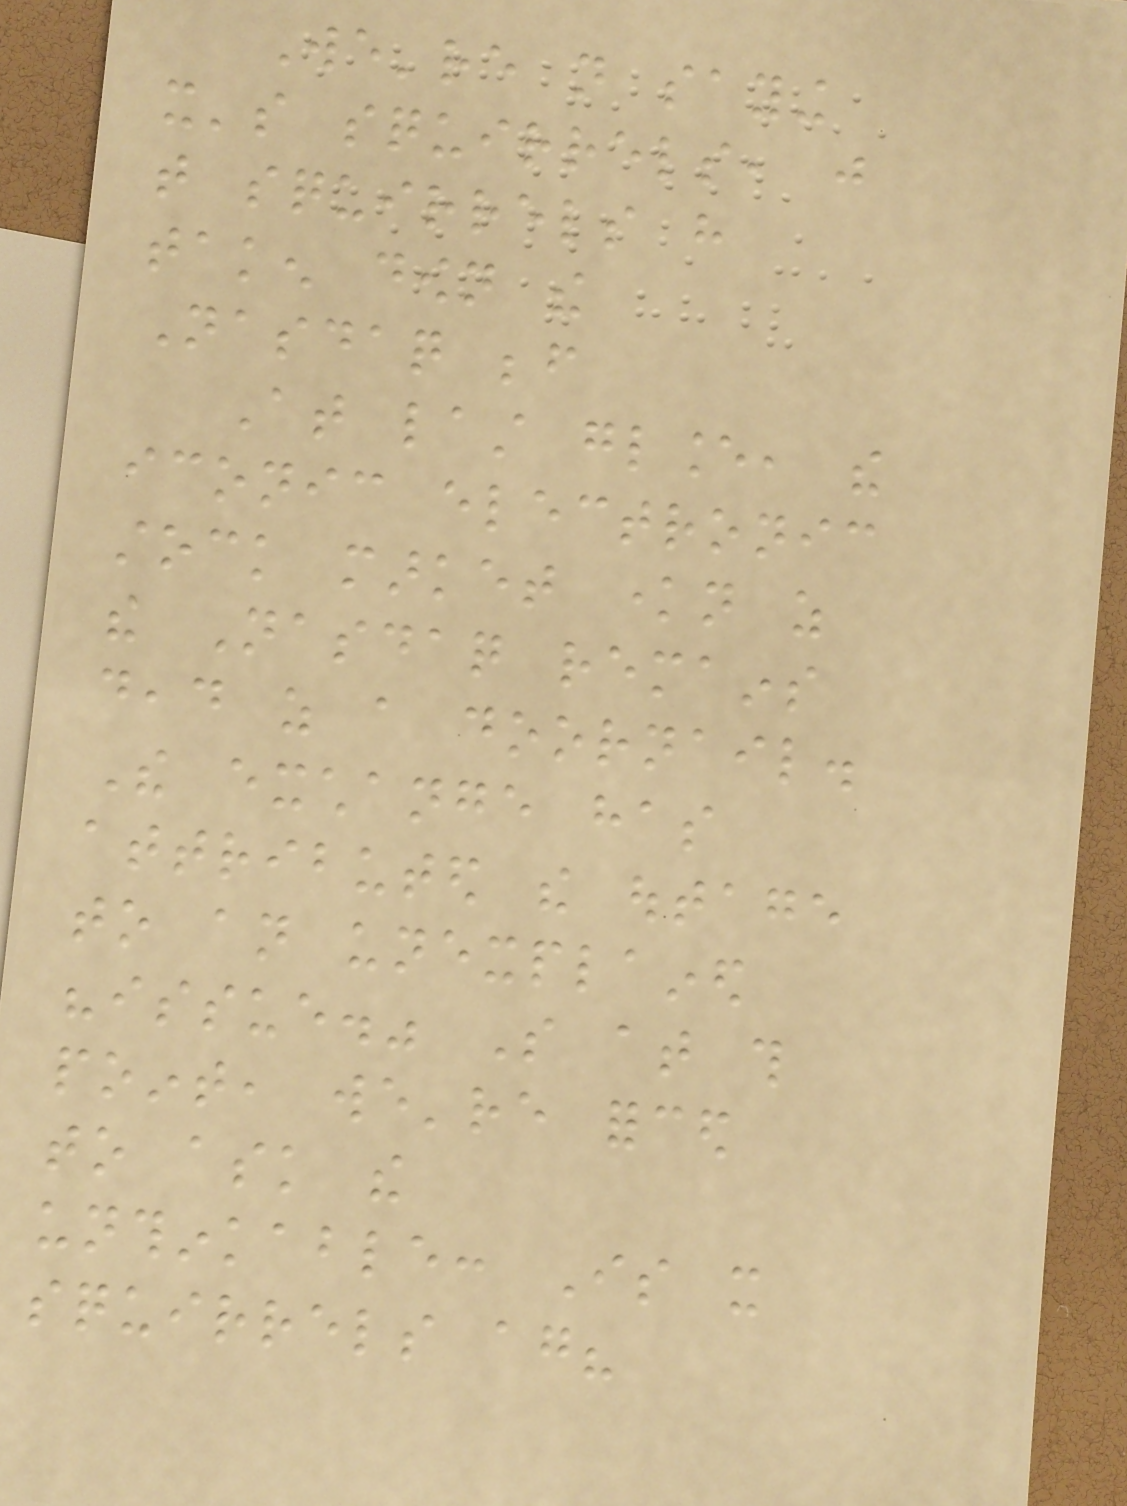We're not saying
it's squirrels, just
that squirrels have
taken down the
Nasdaq before
At last glance, the
iconic electronic
stock market known as
the Nasdaq remains
dead as a doornail.
The exchange has
attributed the outage
to an unexplained
"issue." So at this
point, we're forced
to ask the
unthinkable: Is it
squirrels again?
